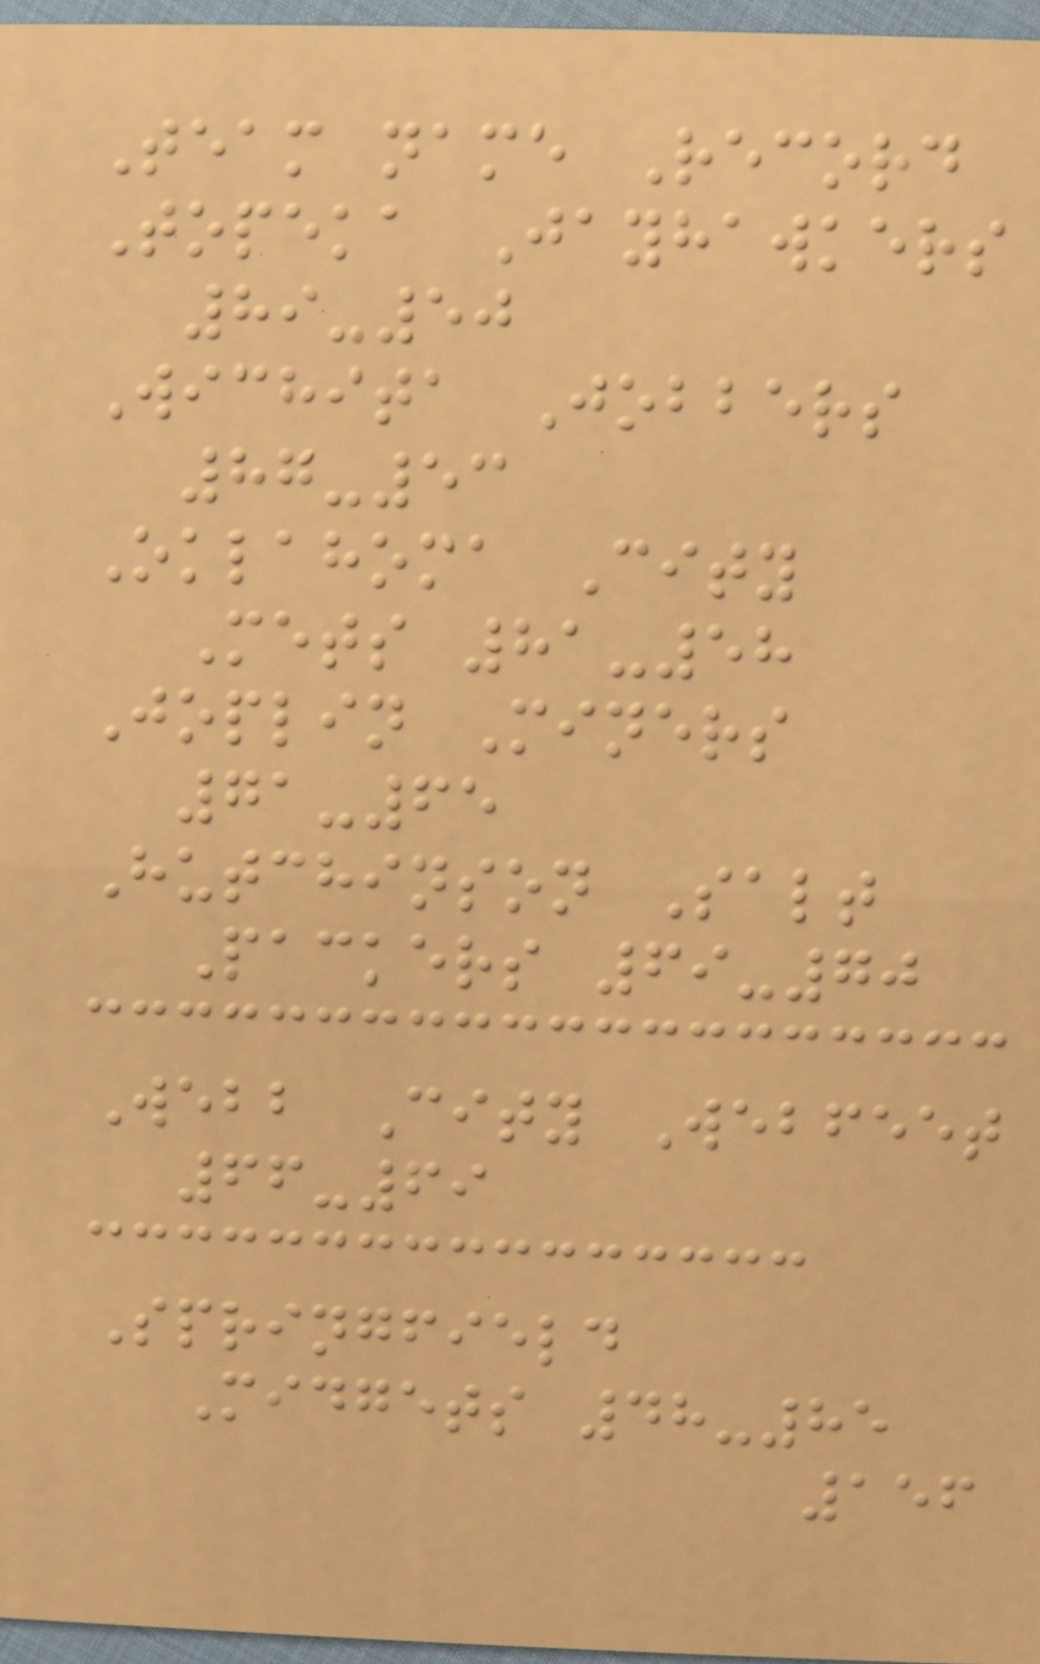Team name Record
Topeka Jayhawkers
89-50
Wichita Jobbers
87-53
Oklahoma City
Mets 81-58
Joplin Miners
71-65
Hutchinson Salt
Packers 69-70
Webb City Webfeet
66-69
Springfield
Midgets 48-85
156
